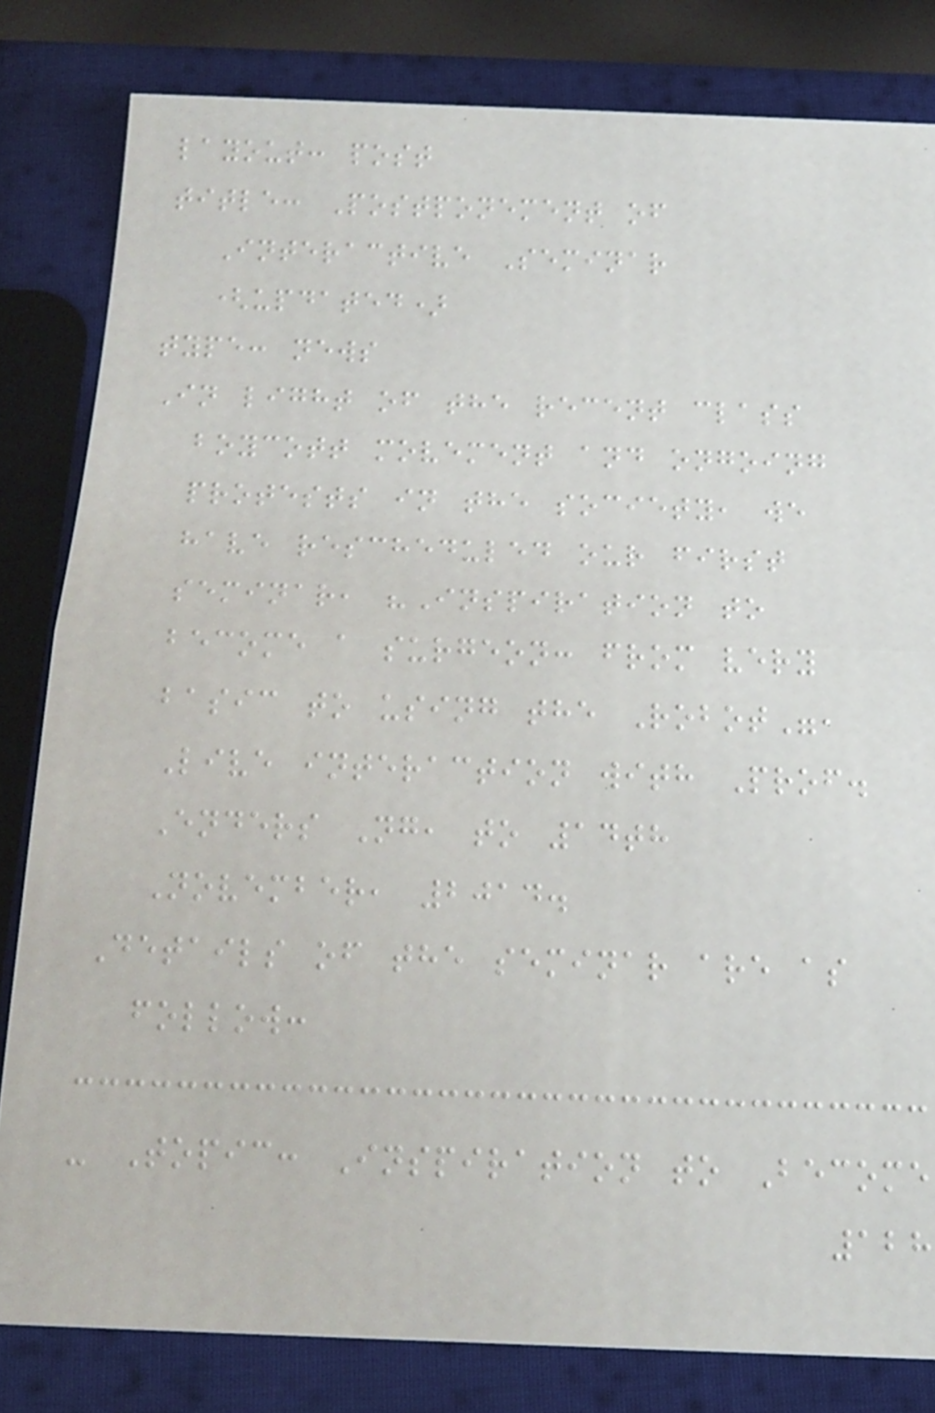layout: post
title: Postponement of
Interactive Seminar
(updated)
type: news
In light of the recent class
boycott movement and ongoing
protests in the society, we
have rescheduled our first
seminar, "Inspiration to
become a surgeon: from very
basic to using the Robot",
Live interaction with Prof.
Enders Ng, to 14th
November, 2014.
Details of the seminar are as
follow:
- Topic: Inspiration to Become
128
